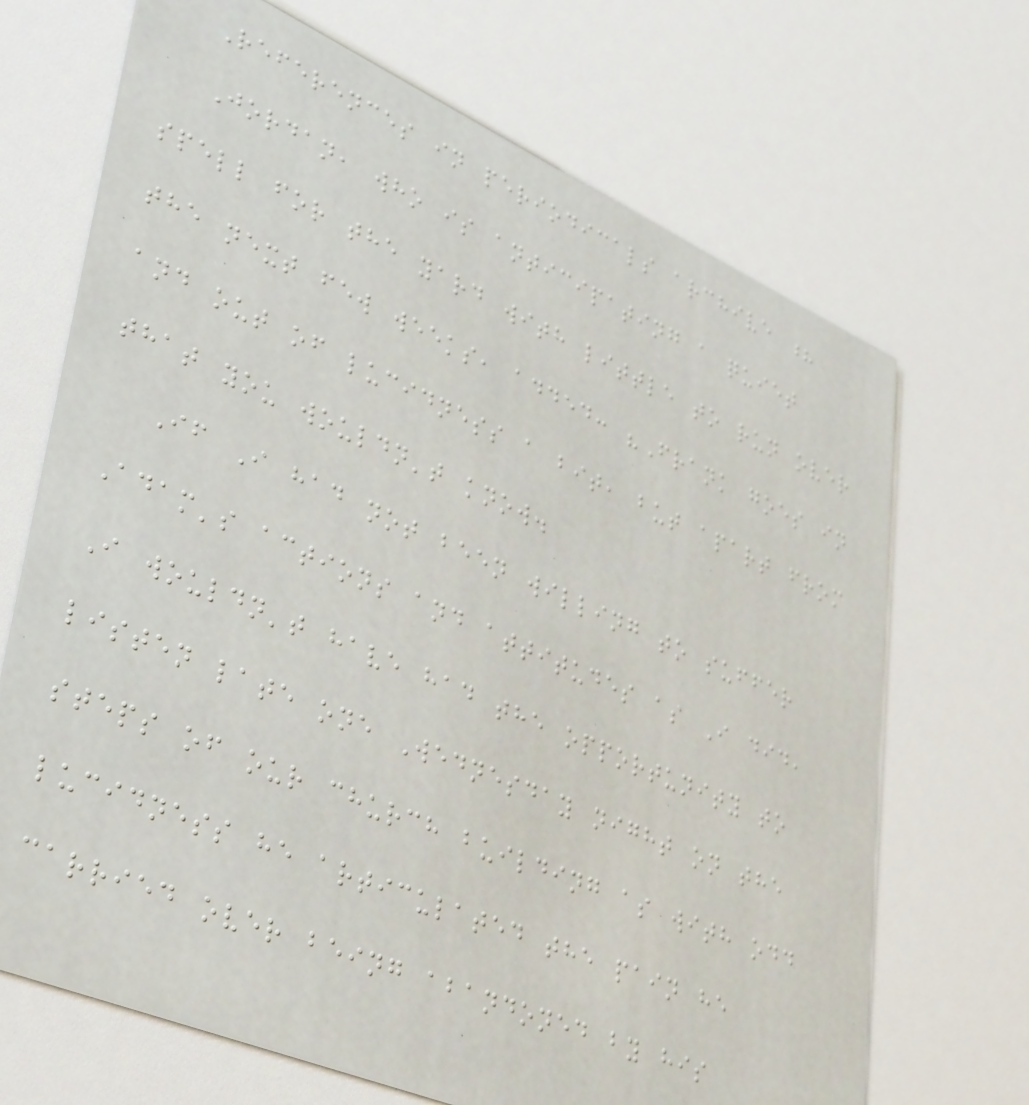References in periodicals archive ?
Jordan, who is anticipating a quiet
spell for the yard with little to run over
the next few weeks, added: "Frank goes in
and out of lucidness a bit, but apart from
that you wouldn't know.
If I had not been willing to suffer
Adam's actions and attitudes as I did,
I wouldn't have had the opportunity to
listen late one Wednesday night on the
steps of our church building as with odd
lucidness he articulated the pain he
carried over being abandoned by his
